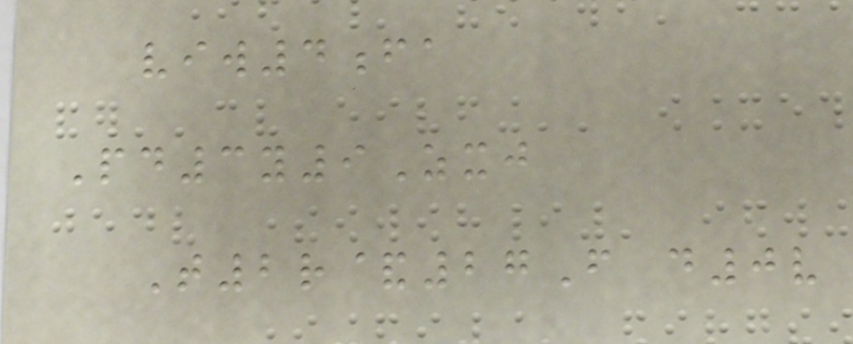viw4fa
Pd3y9Zxj
T2r&27F d0v
